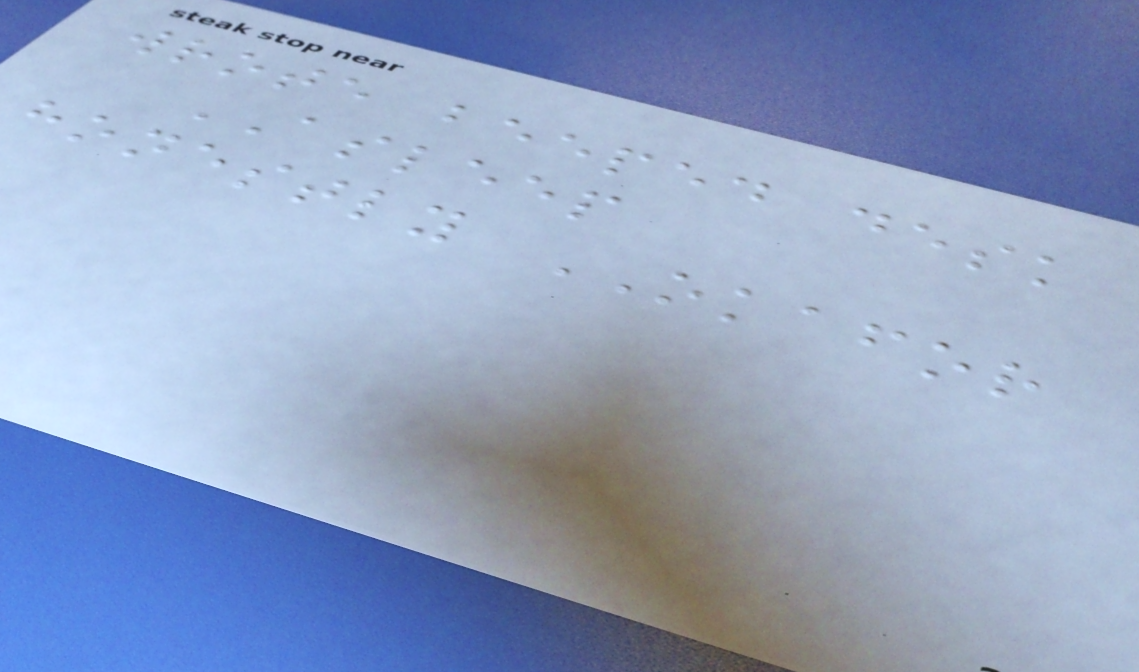wrote beeped desk
ASLEEP
honestly OKAFOR
